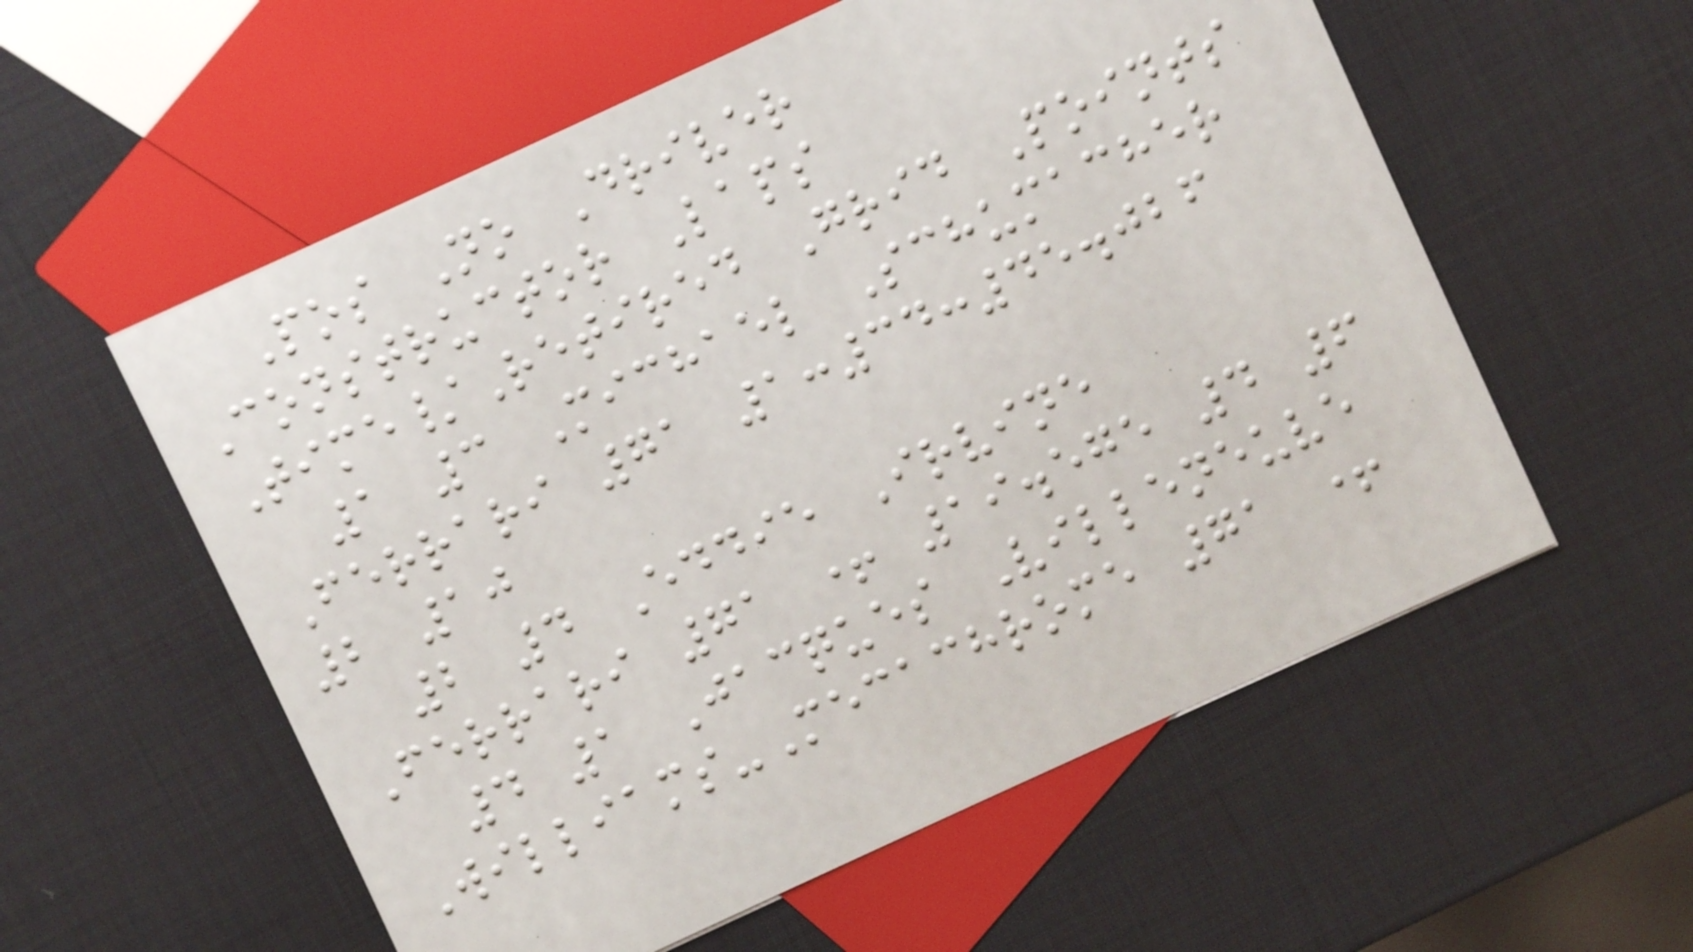Pos No Driver
Constructor Laps
Time/Retired Grid Points
1 3 Michael Schumacher
Ferrari 71 1:34:45.026
2 10
2 4 Eddie Irvine
Ferrari 71 + 19.575 4 6
4 1 Jacques Villeneuve
Williams-Mecachrome 71 +
